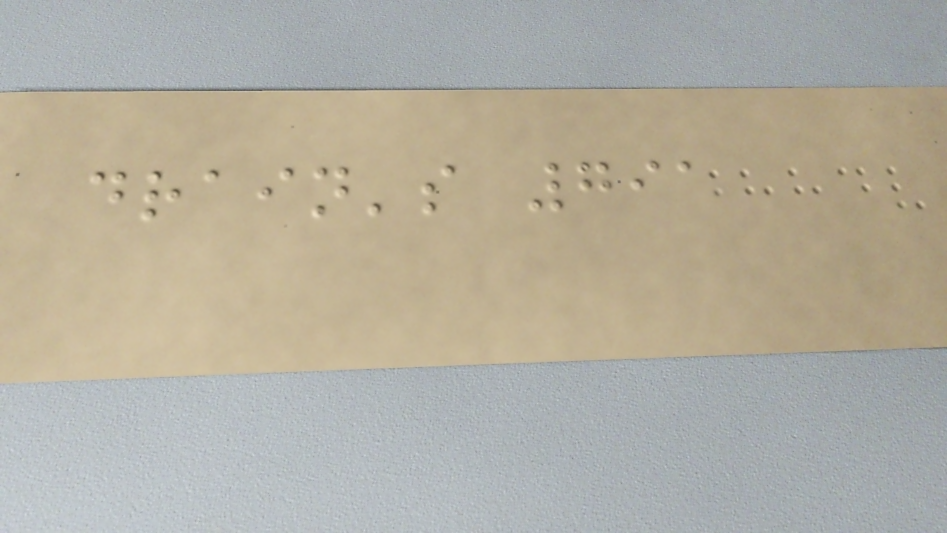drain's 791
